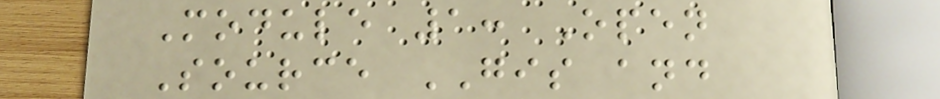Module 1: Open
Source GIS and
